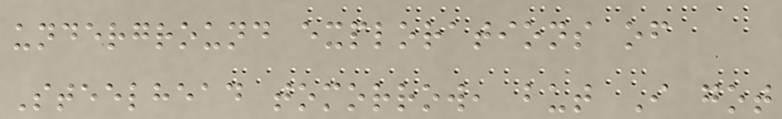underground explorations of
Steelhead tomorrow, but I got
